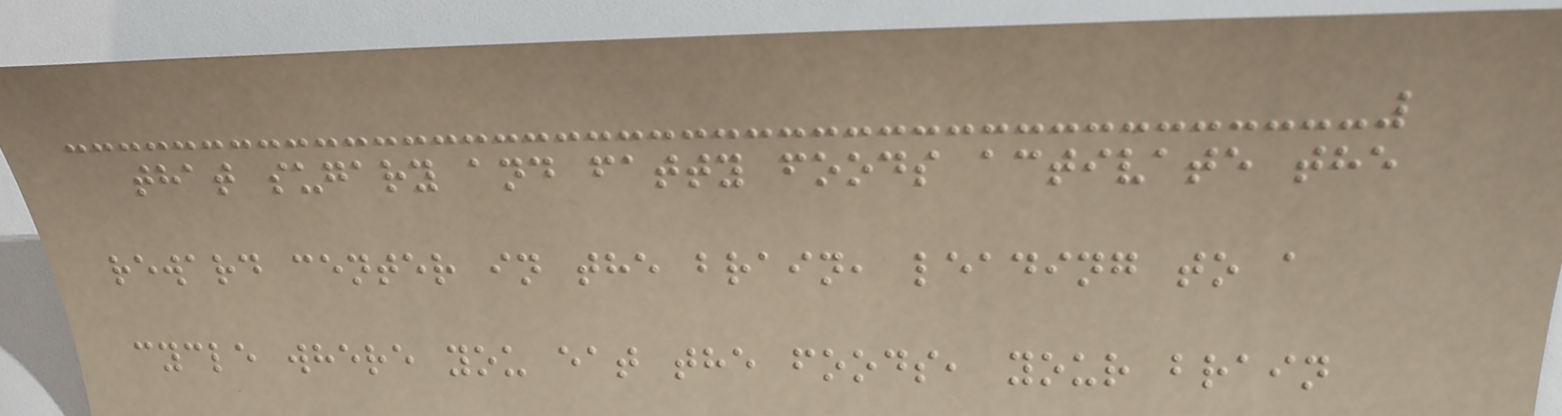that sugary and fatty foods activate the
reward center in the brain, leading to a
cycle where you eat the foods, your brain
